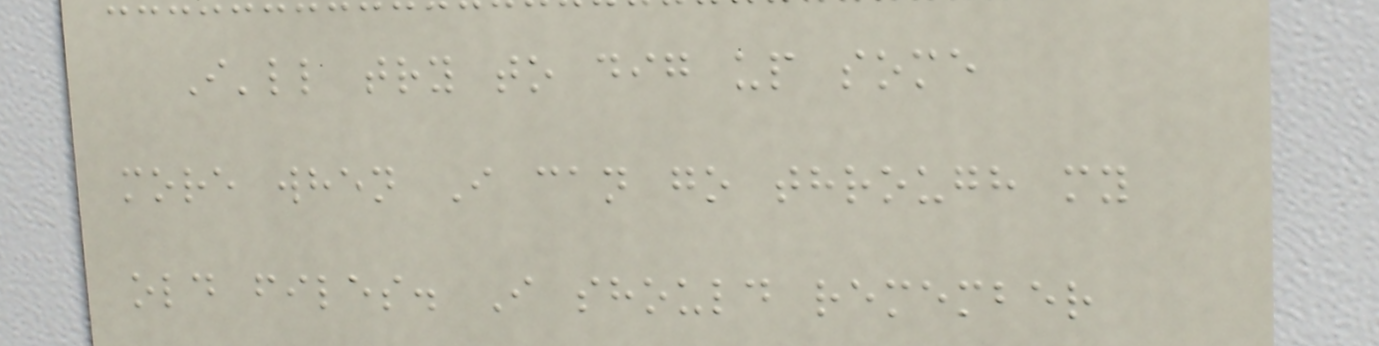I'll try to dig up some
more when I can go through my
old files. I should remember
